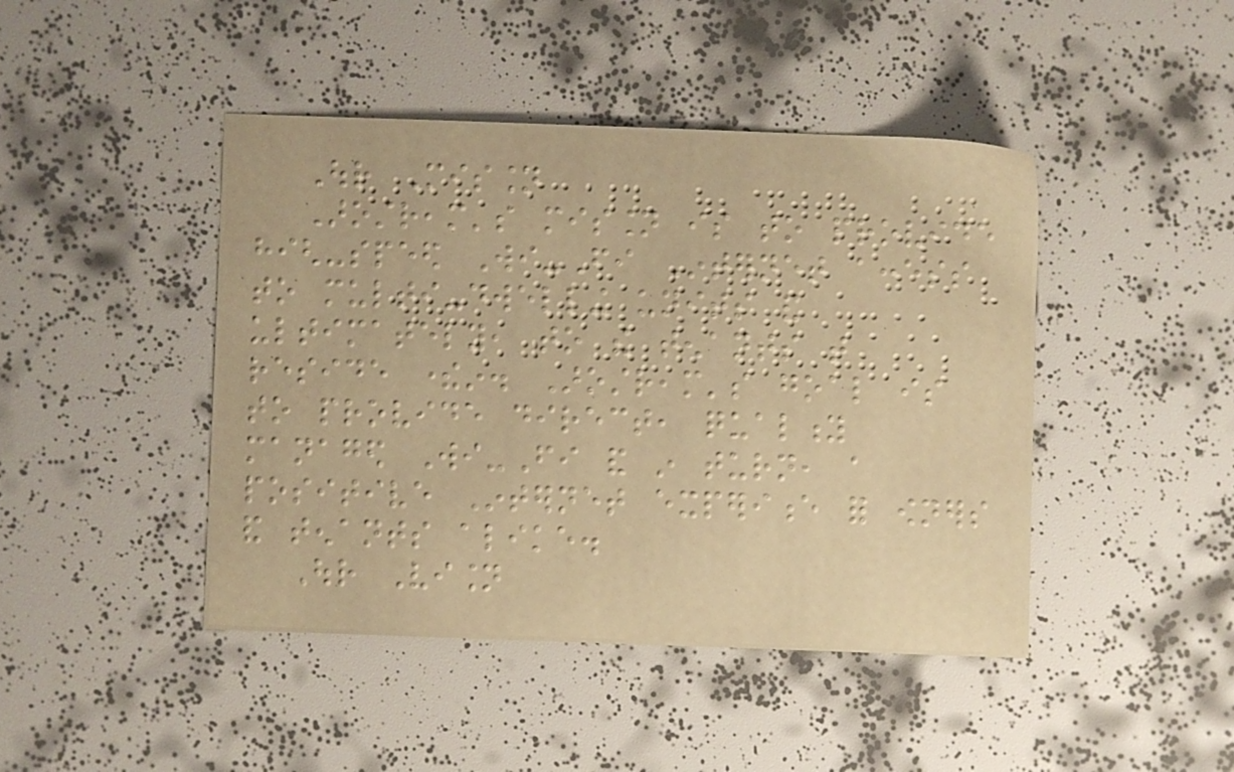Our Mission
Arostream's mission is to provide
high-speed Wi-Fi Internet access
to multi-dwelling units and
ultimately, to the tenants that
reside therein. Arostream's goal is
to provide direct, quality
managed Wi-Fi and in turn, a
positive Internet experience for owners
and tenants alike.
Our Vision
